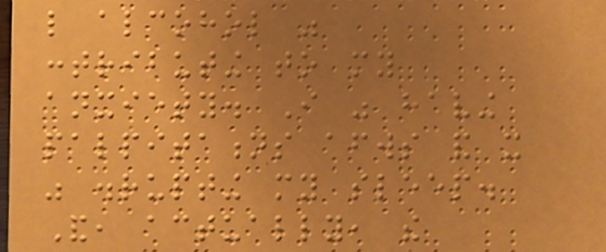like alcohol was
contributing to my
anxiety. I was having
palpitations afterwards and it
was disrupting my sleep.
And, actually, the
